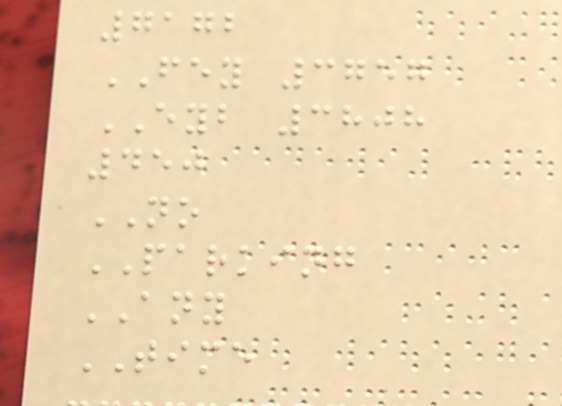7172
FEY 3757
EYB 3808
450
NO
PARKING
ANY
TIME
